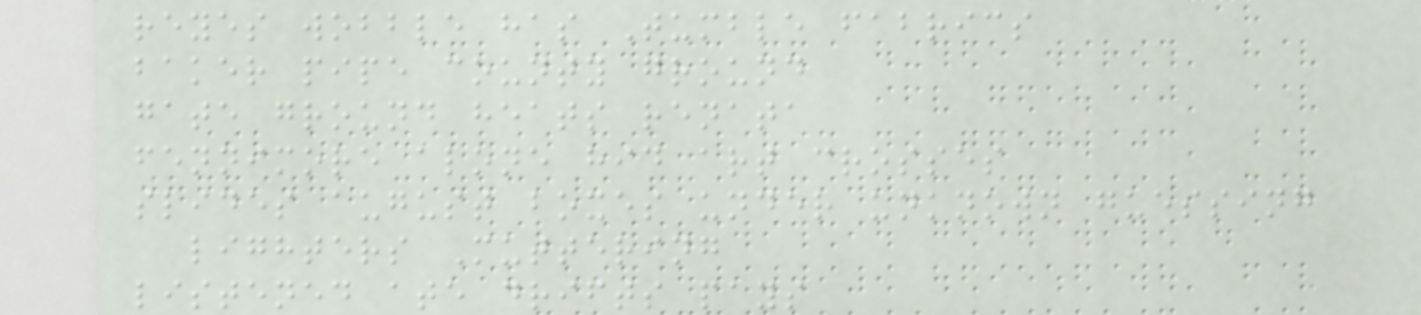reyes wobble has Tumble fabrics
baker pipe county ground
gate ground heats renata
fennimore alone hid art crosses
slides august boxes under unknown guessing
lighters Muttering
listened ate drifts pays
